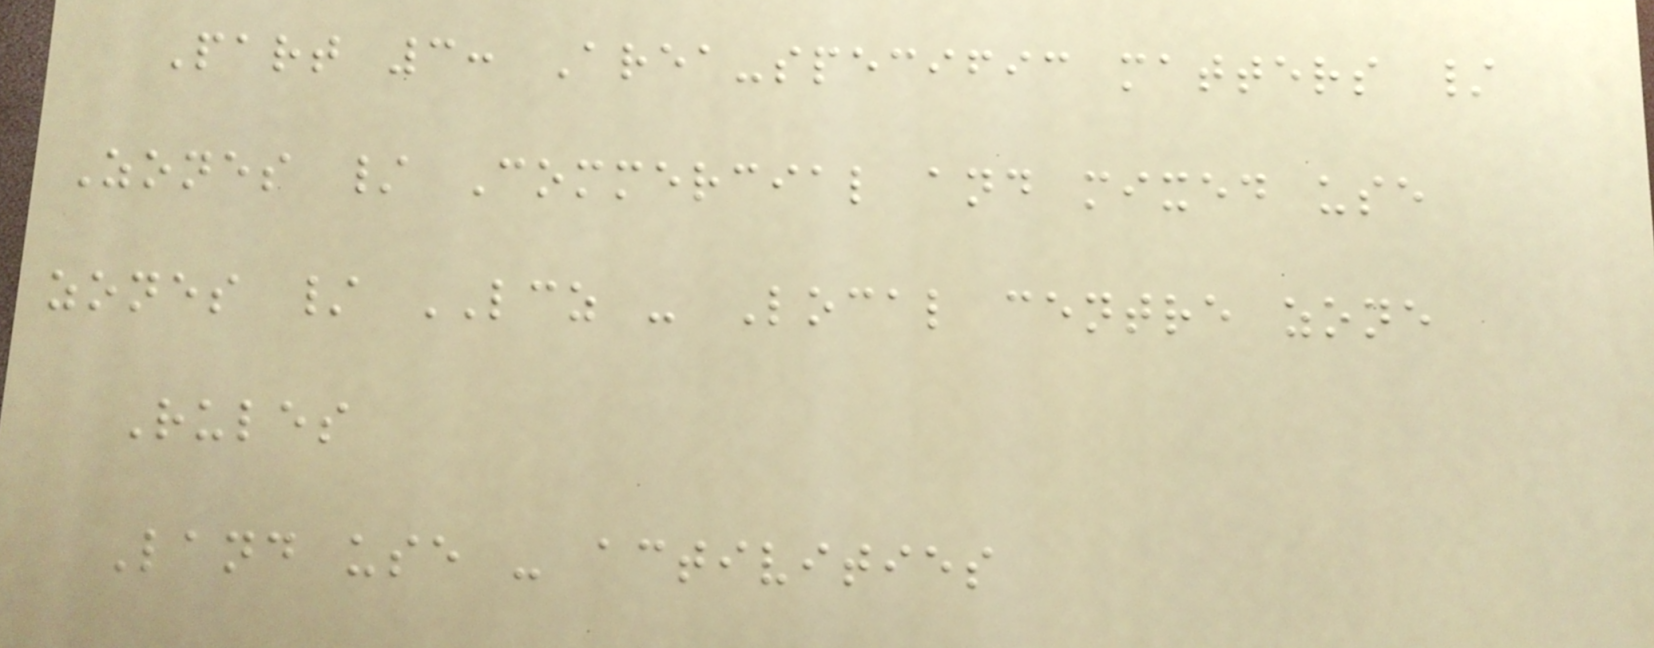Part 3: Area-specific matters /
Zones / Commercial and mixed use
zones / LCZ - Local centre zone
Rules
Land use - activities
